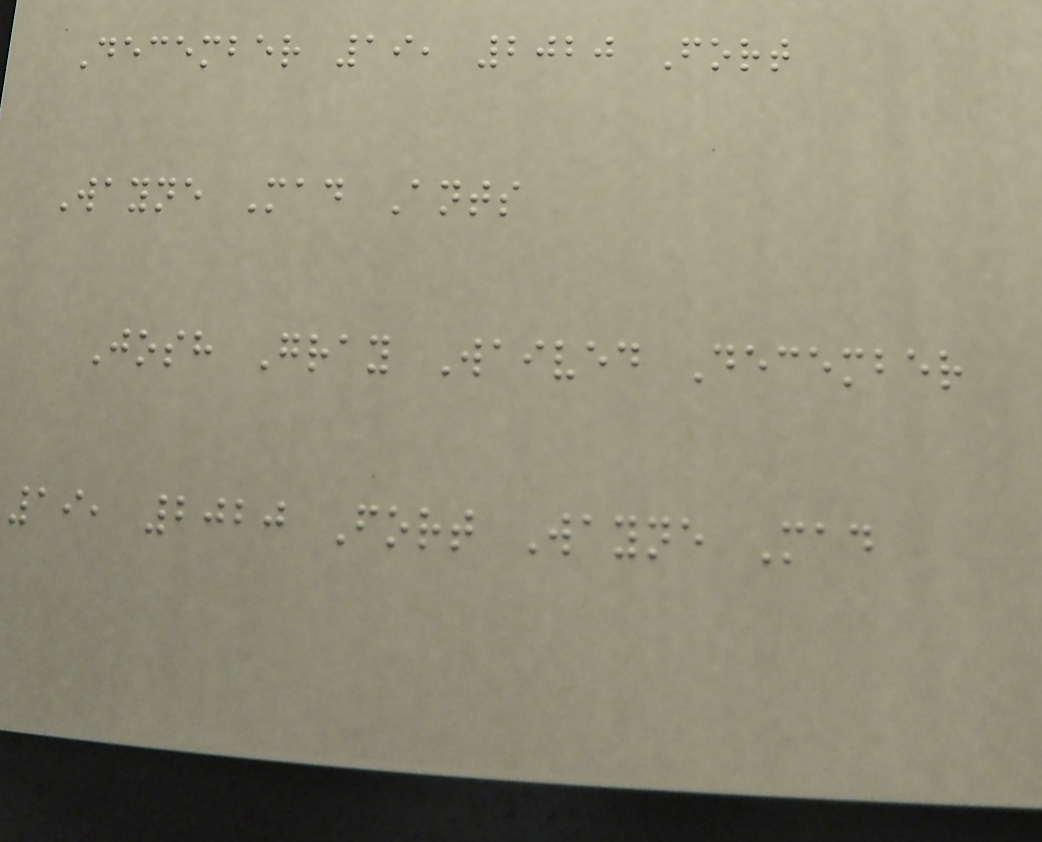December 19, 2020 Fort
Wayne Mad Ants
Josh Gray Waived December
19, 2020 Fort Wayne Mad
